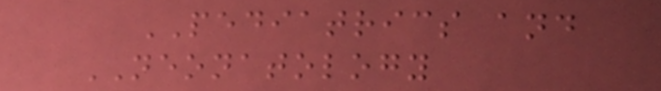PEDIATRICS and
NEONATOLOGY
